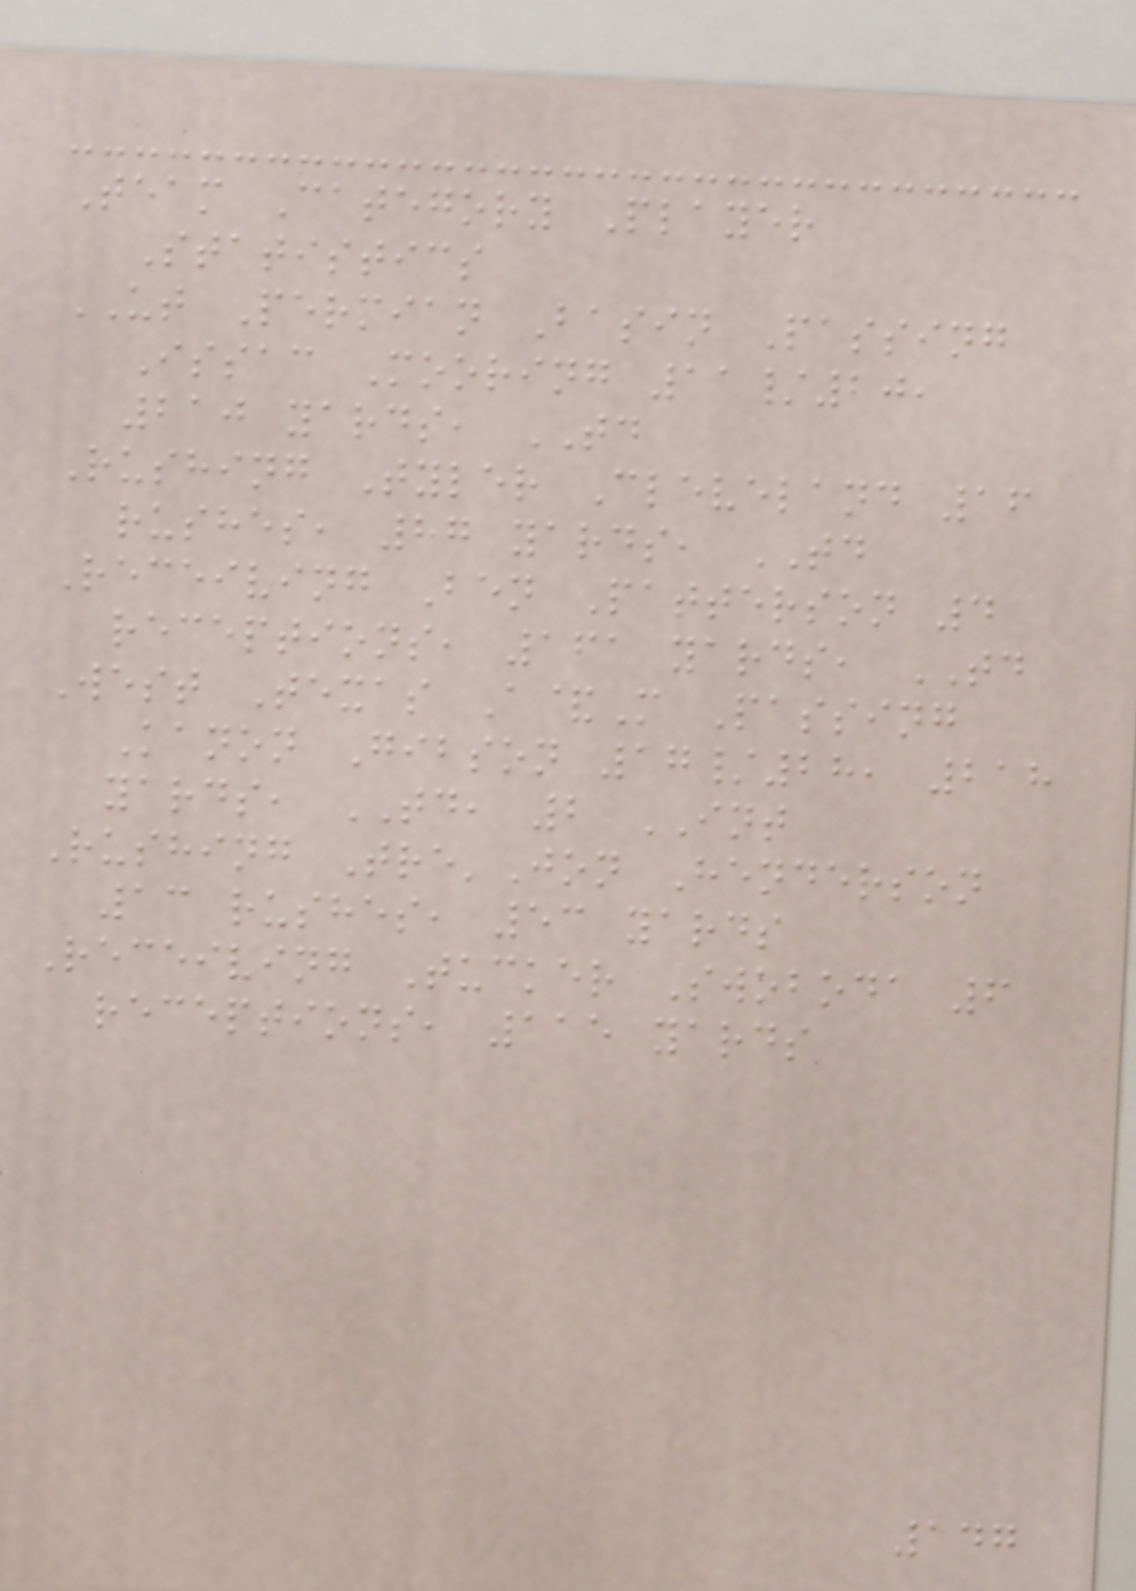Team Category Player
Statistics
UT Permian Basin Passing
Issac Mooring 11/20,
210 yards, TD
Rushing Tyler Cleveland 16
rushes, 87 yards, TD
Receiving Ben Patterson 4
receptions, 161 yards, TD
West Texas A&M Passing
Kanon Gibson 17/28, 218
yards, TD, 2 INT
Rushing Tre'Jon Henderson
13 rushes, 53 yards
Receiving Tucker Swoboda 6
receptions, 115 yards
147
